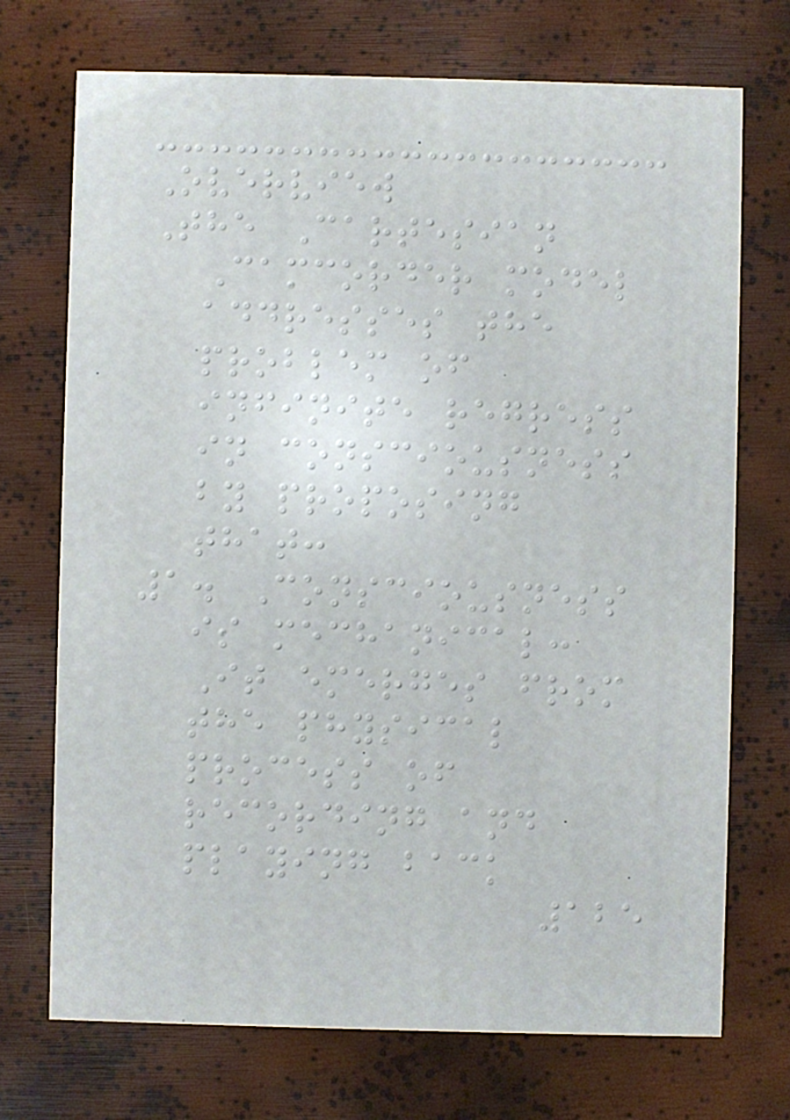Overview
The Cartesian
Camcorder model
addresses the
problem of
infinite regress
in consciousness
by proposing
that:
1. Consciousness
is mechanical:
It emerges from
the physical
process of
recording and
playing back
125
